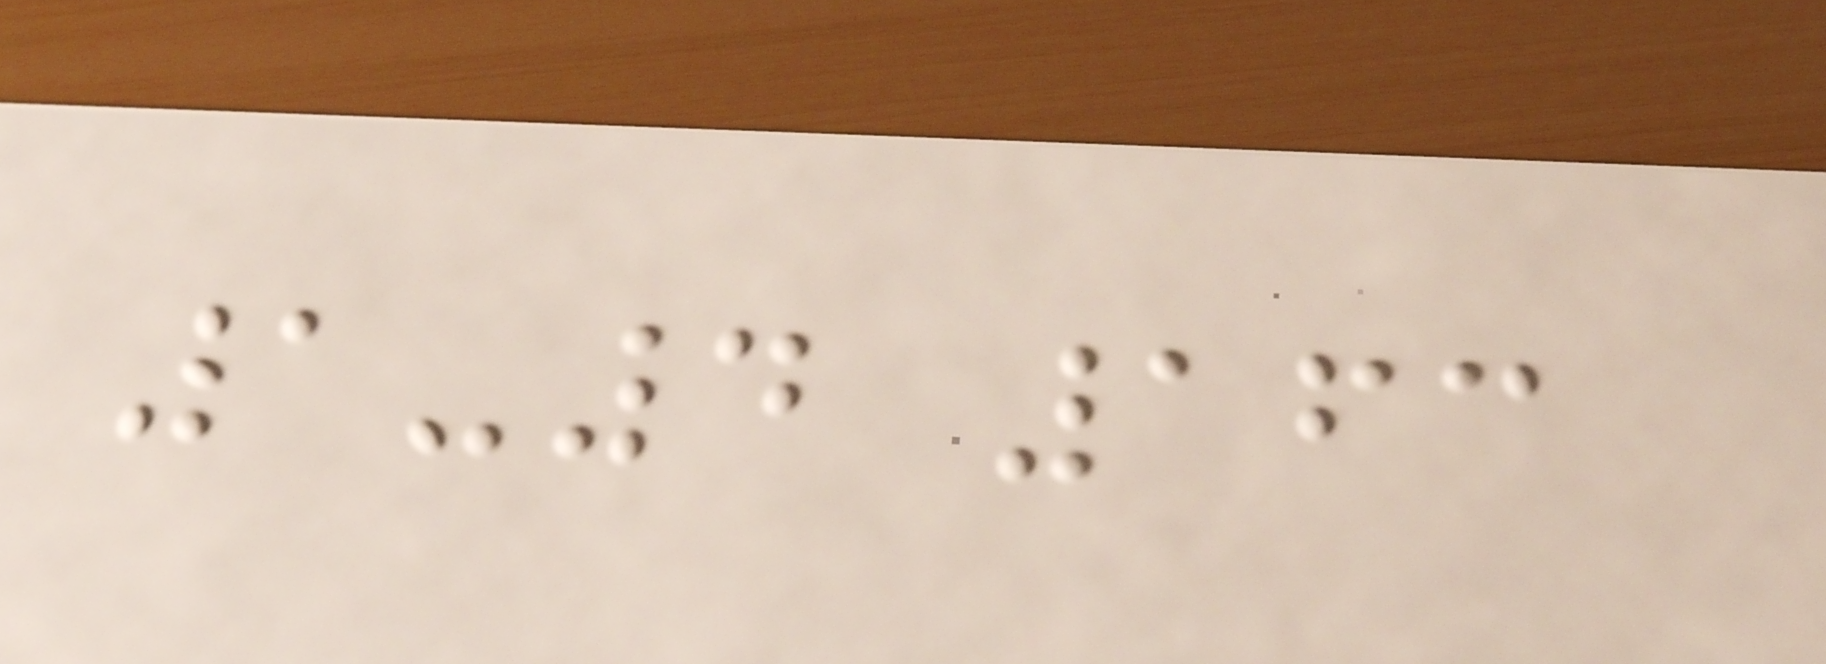1-4 163
